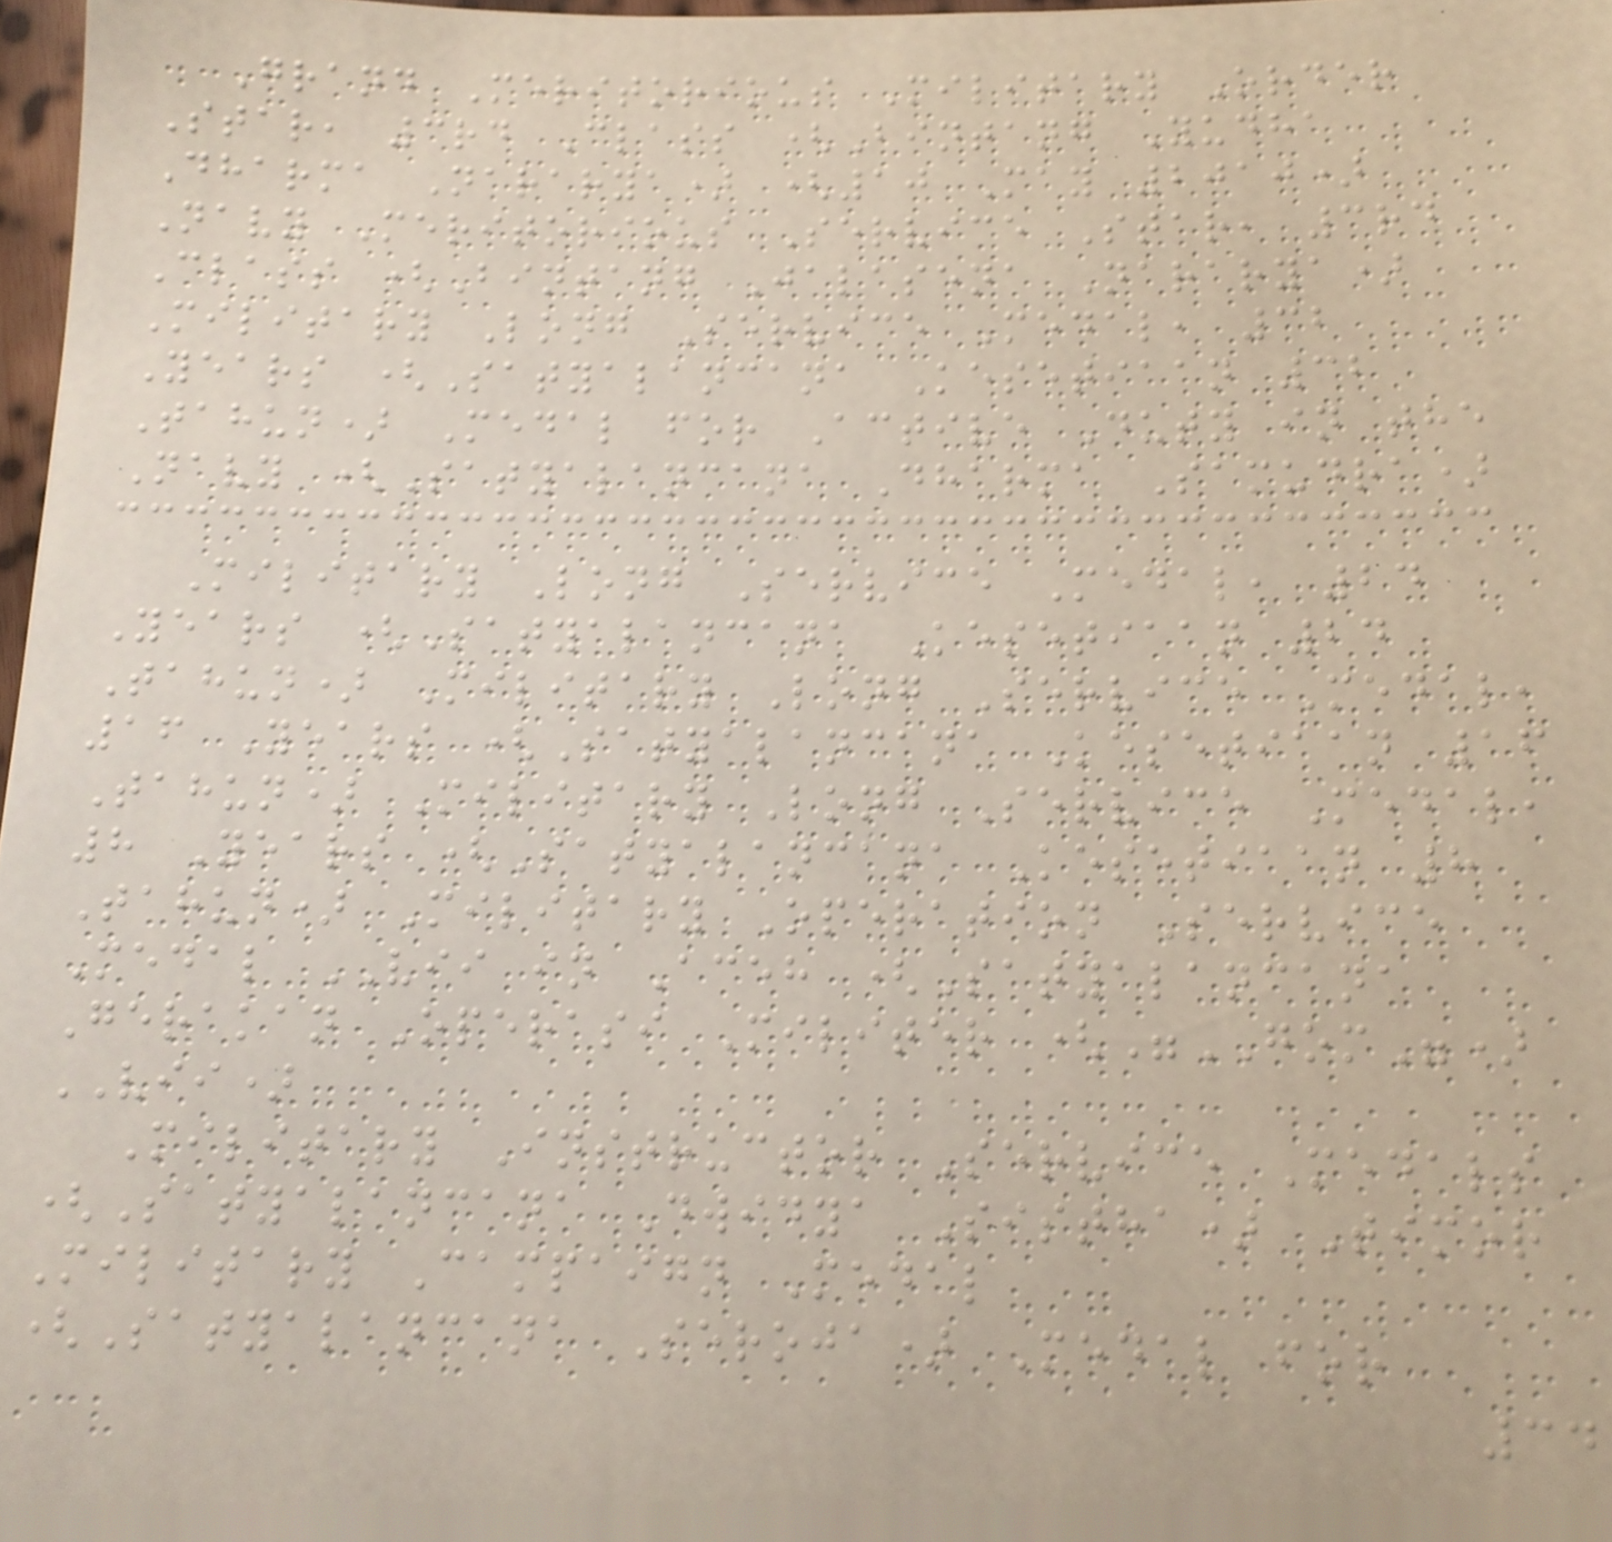Grand Meritorious Military Order
Star, 3rd Class (Bintang Yudha
Dharma Nararya) (10 May 2010)
Navy Meritorious Service Star, 3rd
Class (Bintang Jalasena Nararya)
Military Long Service Medal, 32
Years (Satyalancana Kesetiaan 32
Tahun) Medal for Active Duty in the
Navy (Satyalancana Dharma Samudra)
Military Long Service Medal, 24
Years (Satyalancana Kesetiaan 24
Tahun) Military Long Service Medal,
16 Years (Satyalancana Kesetiaan 16
Tahun) Military Long Service Medal,
8 Years (Satyalancana Kesetiaan 8
Tahun) Military Operation Service
Medal VII in Aceh (Satyalancana
Gerakan Operasi Militer ("GOM")
VII)
Military Instructor Service Medals
(Satyalancana Dwidya Sistha) Timor
Military Campaign Medal
(Satyalancana Seroja) Medal for
34
